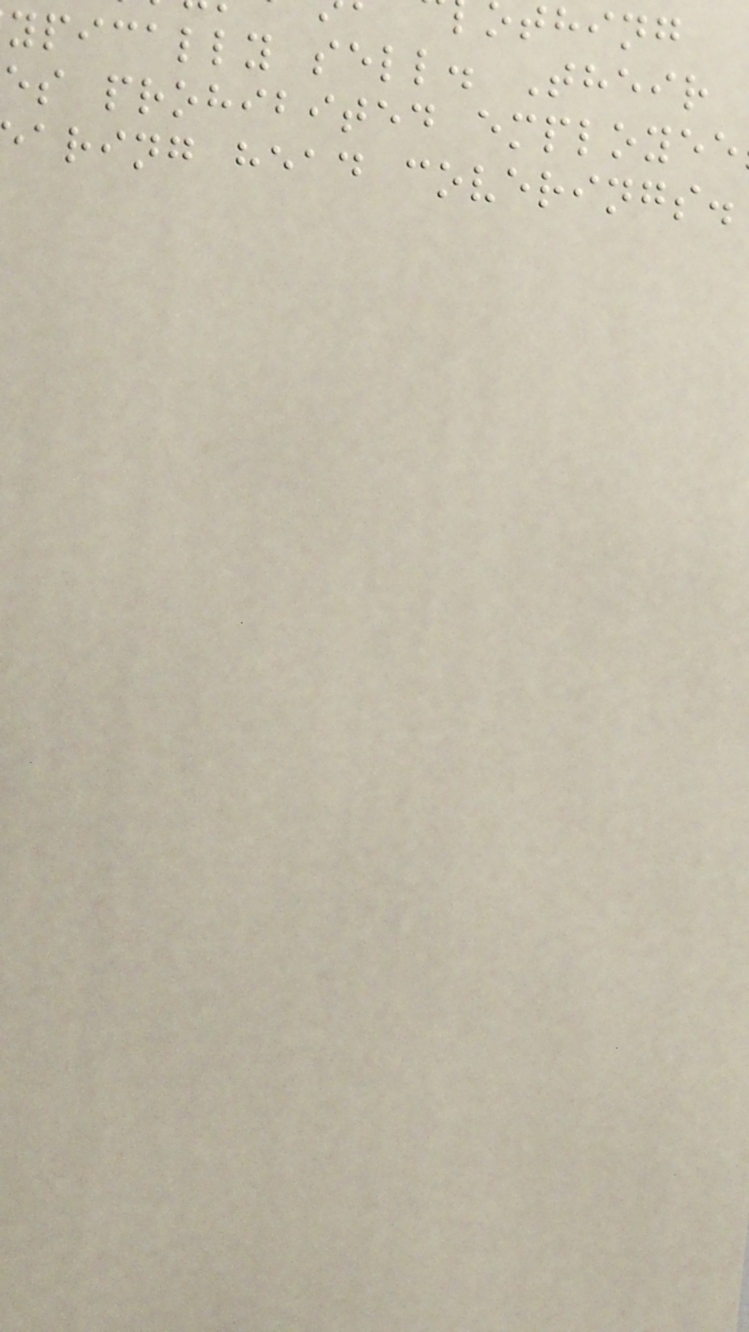ypically sell. Their
es prohibited employee
aring head coverings.
